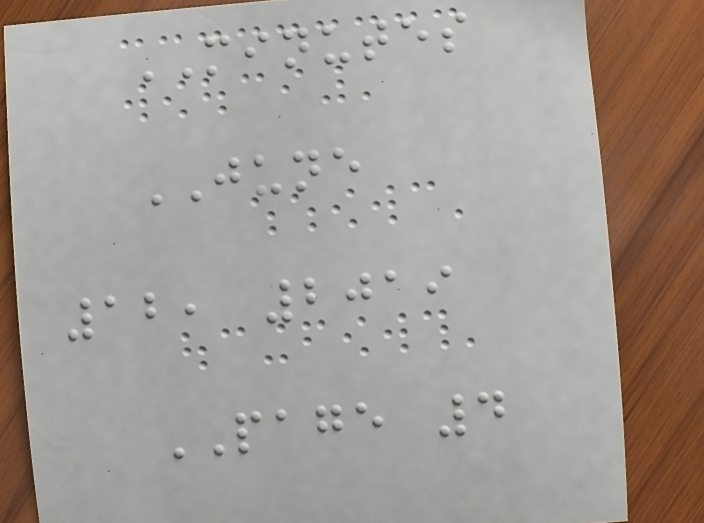MINUTES
JUNE
12, 2019
PAGE 4
